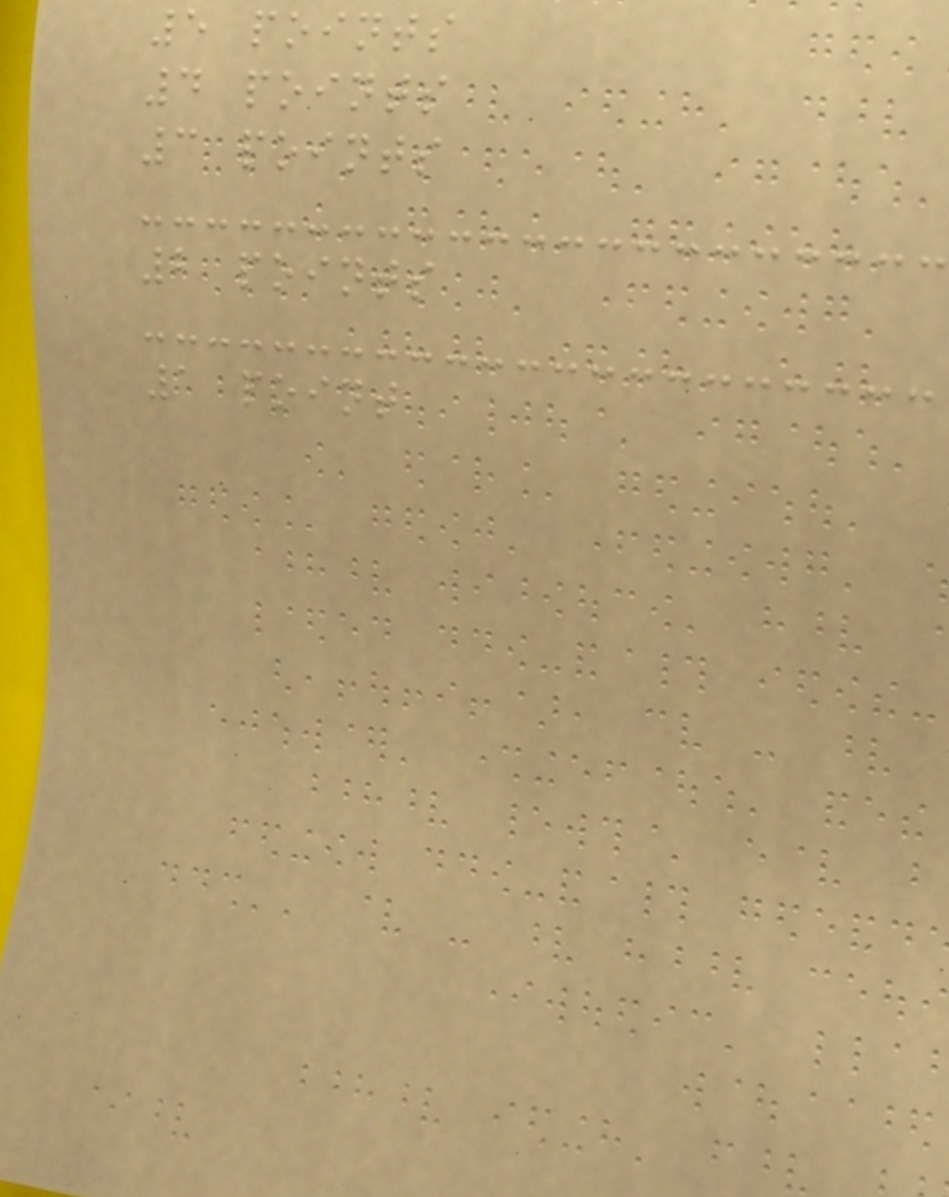5 points
4 points
3 points
2 points
1 point
